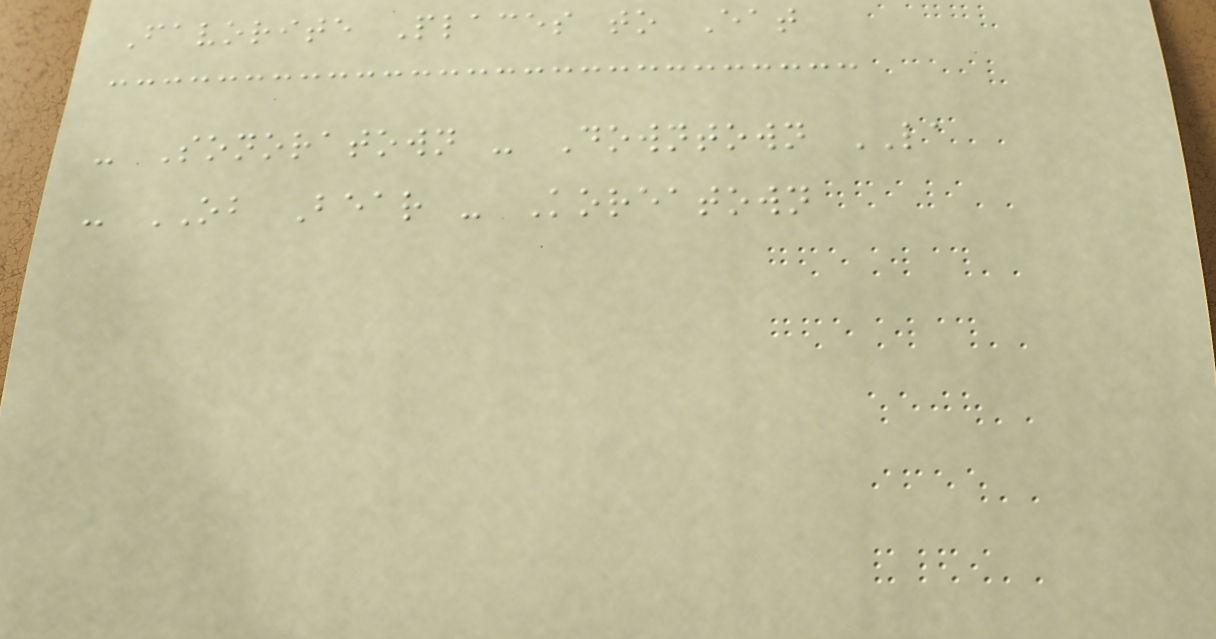Favorite Places to Eat
- Sonoratown - Downtown LA
- OB Bear - Koreatown
